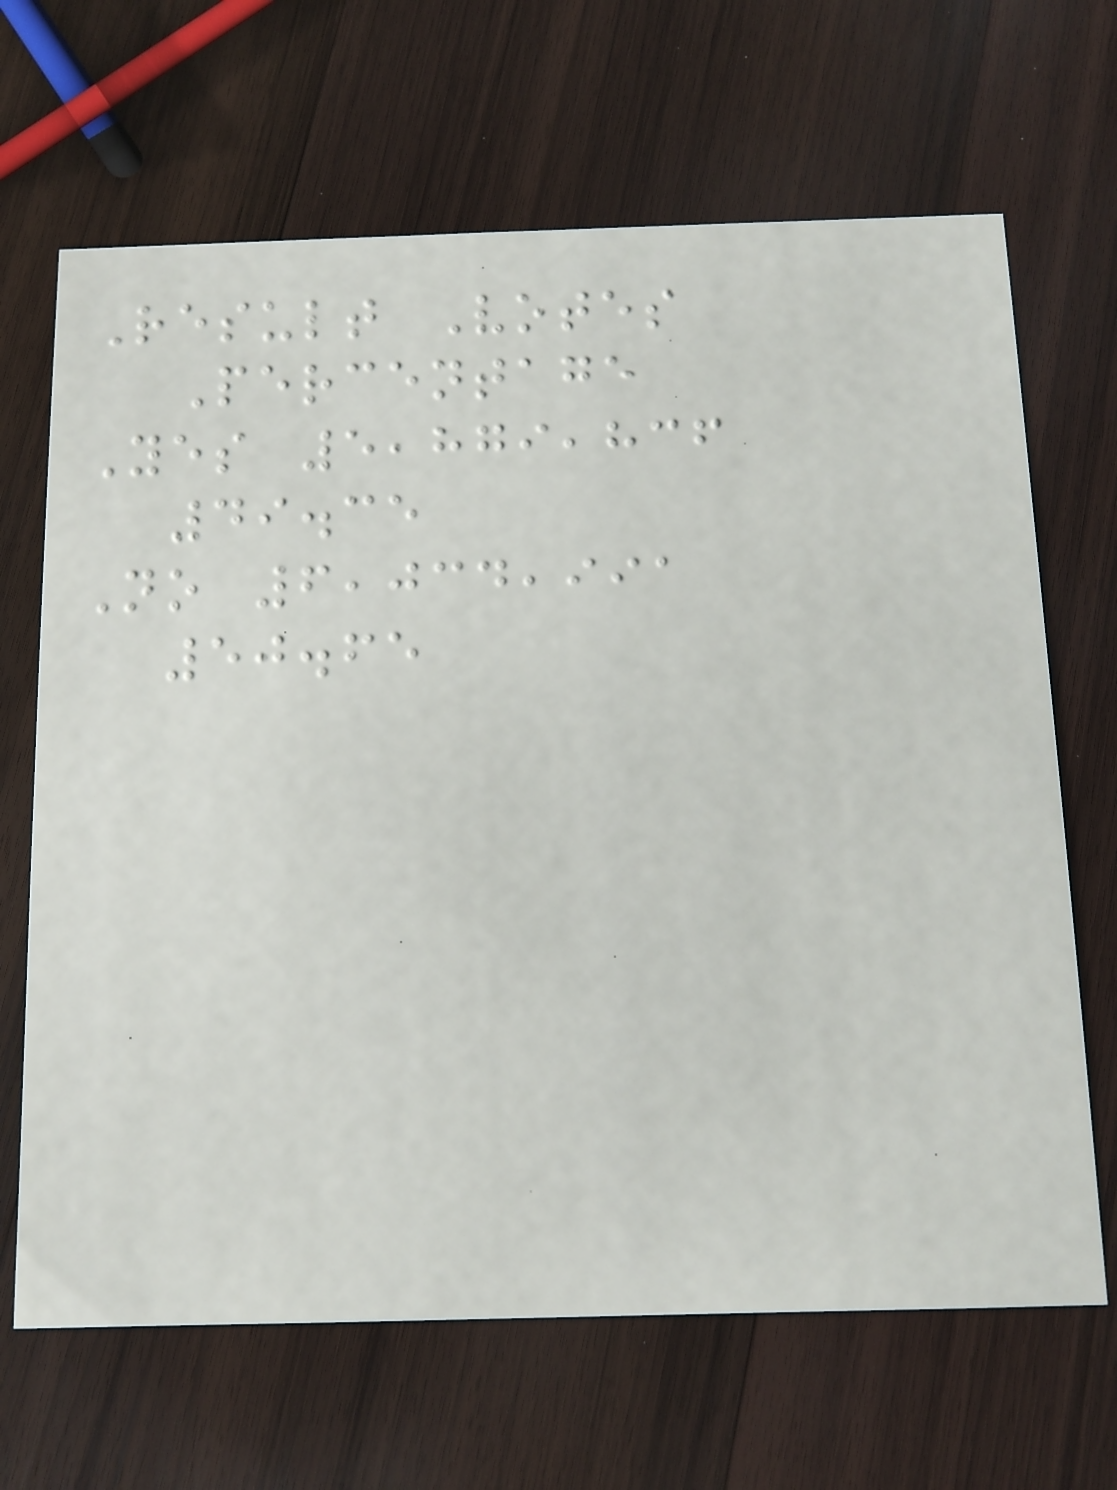Result Votes
Percentage
Yes 5,879,836
49.35
No 6,034,991
50.65
